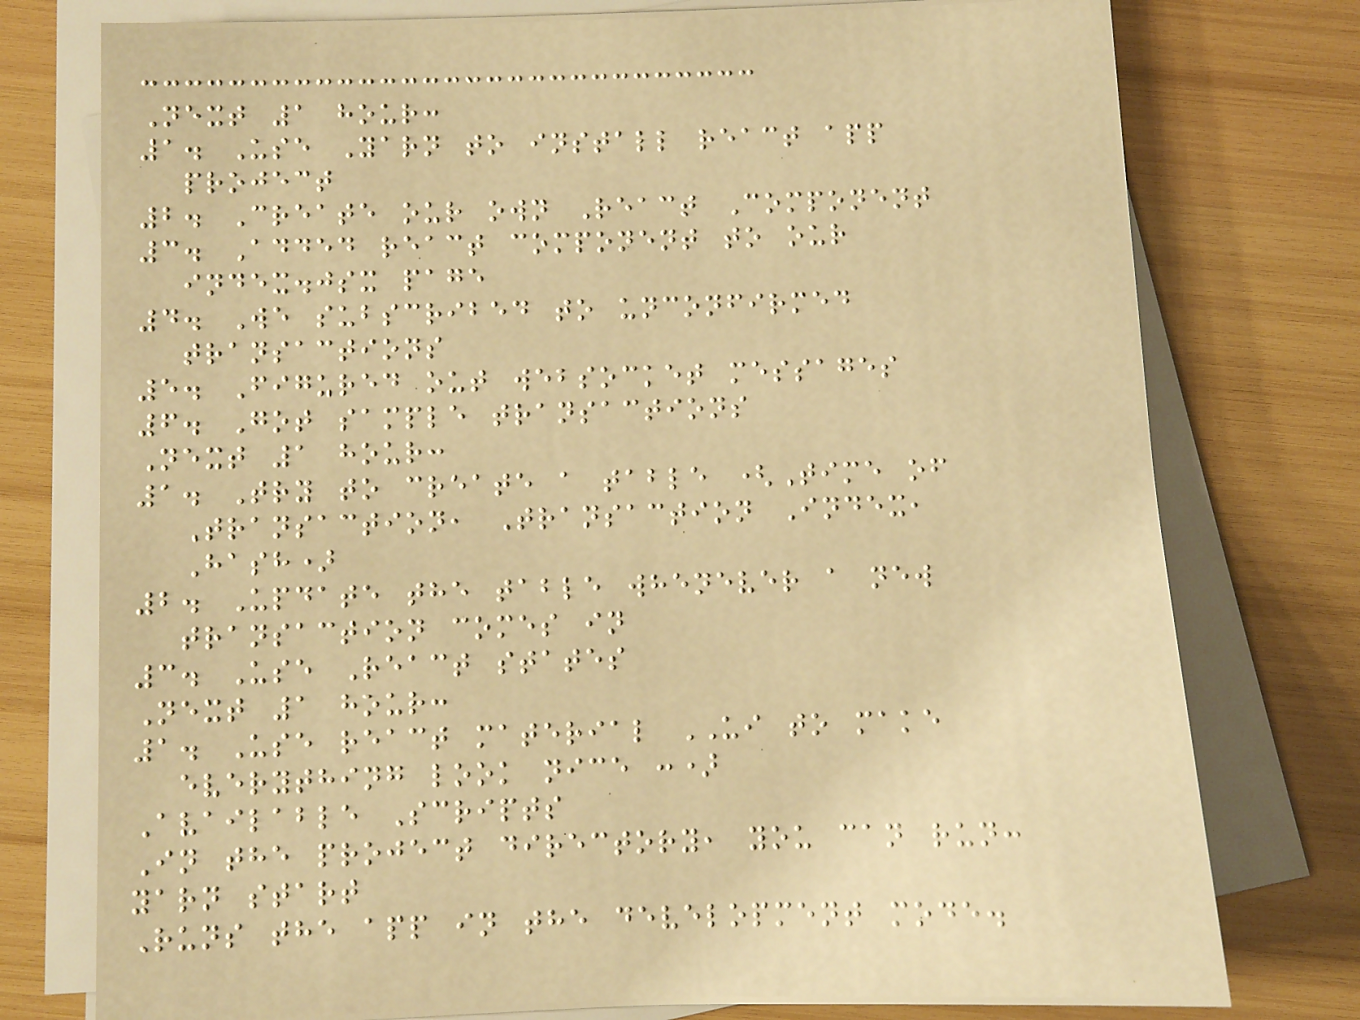Next 1 hour:
1. Use Yarn to install react app
project
2. Create our own React Component
3. Added react component to our
index.jsx page
4. We subscribed to unconfirmed
transactions
5. Figured out websocket messages
6. Got sample transactions
Next 1 hour:
1. Try to create a table (Time of
Transaction, Transaction Index,
Hash)
2. Update the table whenever a new
transaction comes in
3. Use React states
Next 1 hour:
1. Use react material UI to make
everything look nice :)
Available Scripts
In the project directory, you can run:
yarn start
Runs the app in the development mode.
